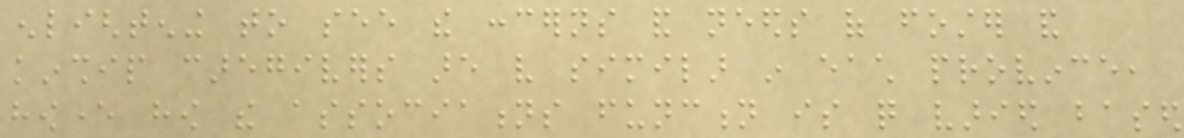enlightening to see the concerns and needs of foster and
kinship caregivers are very similar in each province,
however how the associations function is quite varied based
